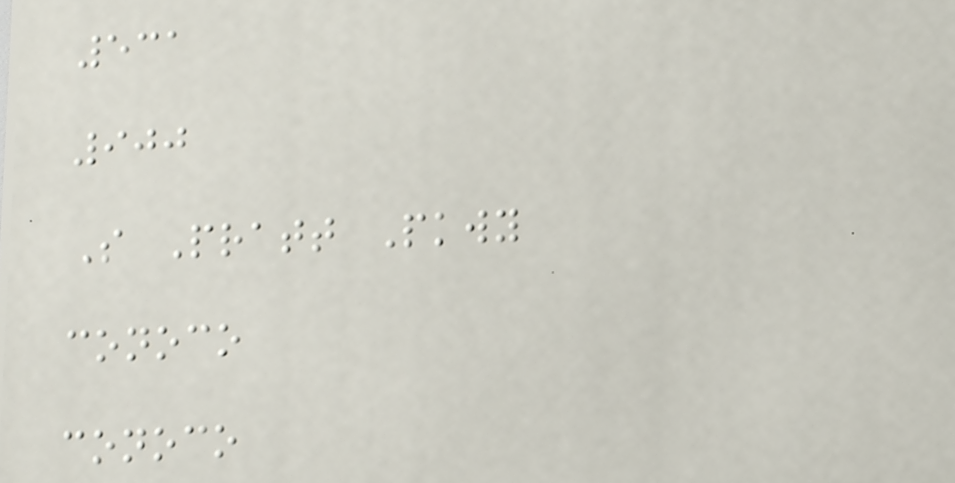531
900
S Pratt Pkwy
conoco
conoco
